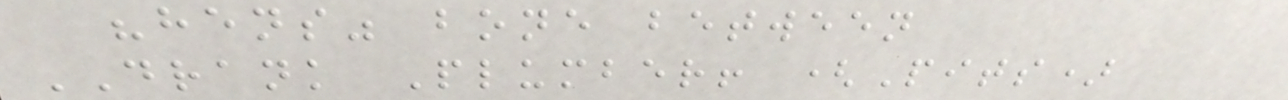"hens" bone between
DRANK Plumber! (Pits)
